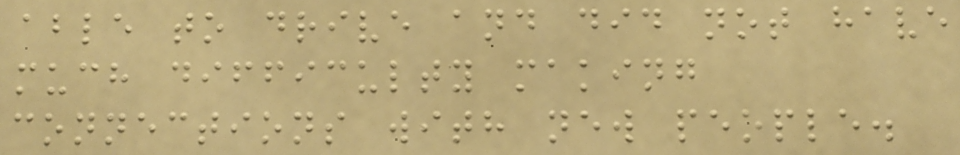able to drive and did not have
much difficulty making
connections with new people.
